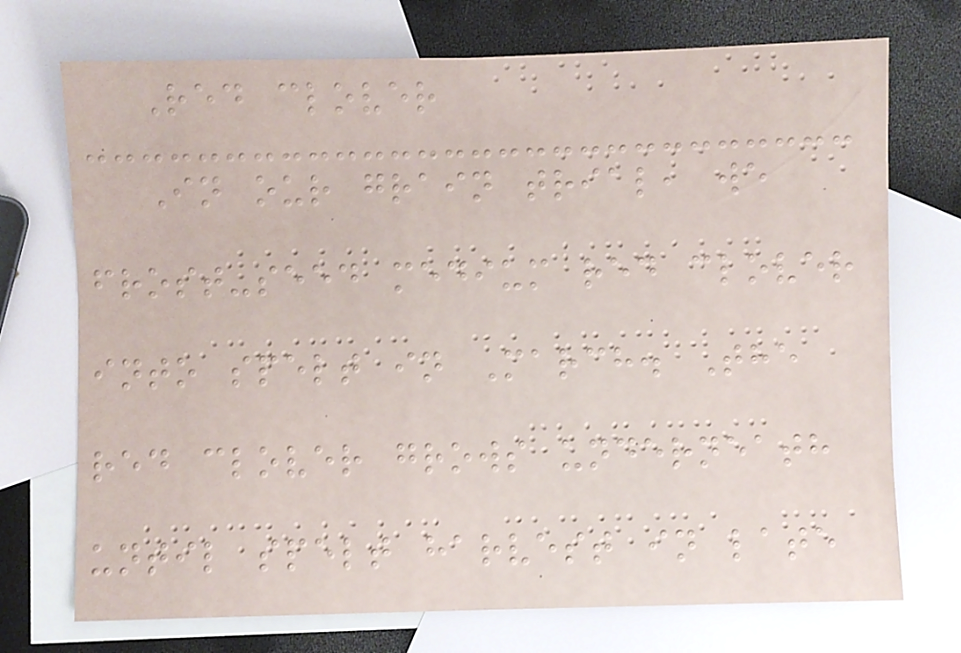Red clover
In our grain trial, we
frost-seed medium red clover
into spelt in March. The
red clover grows underneath
until spelt harvest in late
